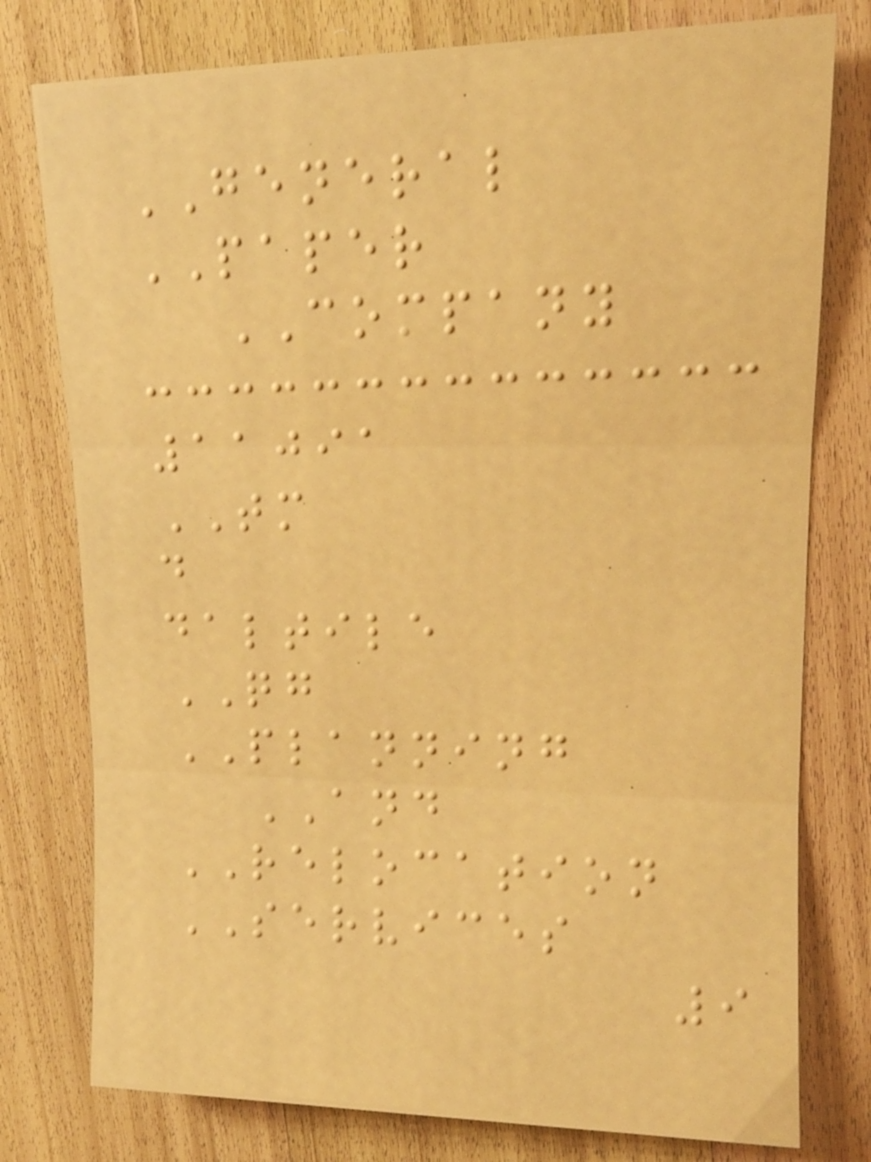GENERAL
PAPER
COMPANY
11091
TM
d
daltile
QG
PLANNING
AND
RELOCATION
SERVICES
9
